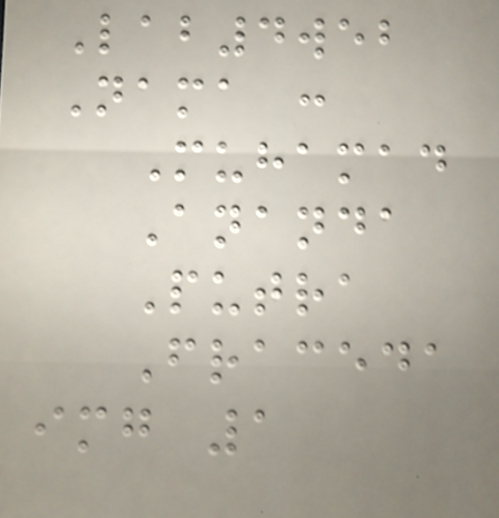Lab4web
Nama :
Muhamad
Ananda
Putra
Fraceda
img 1
